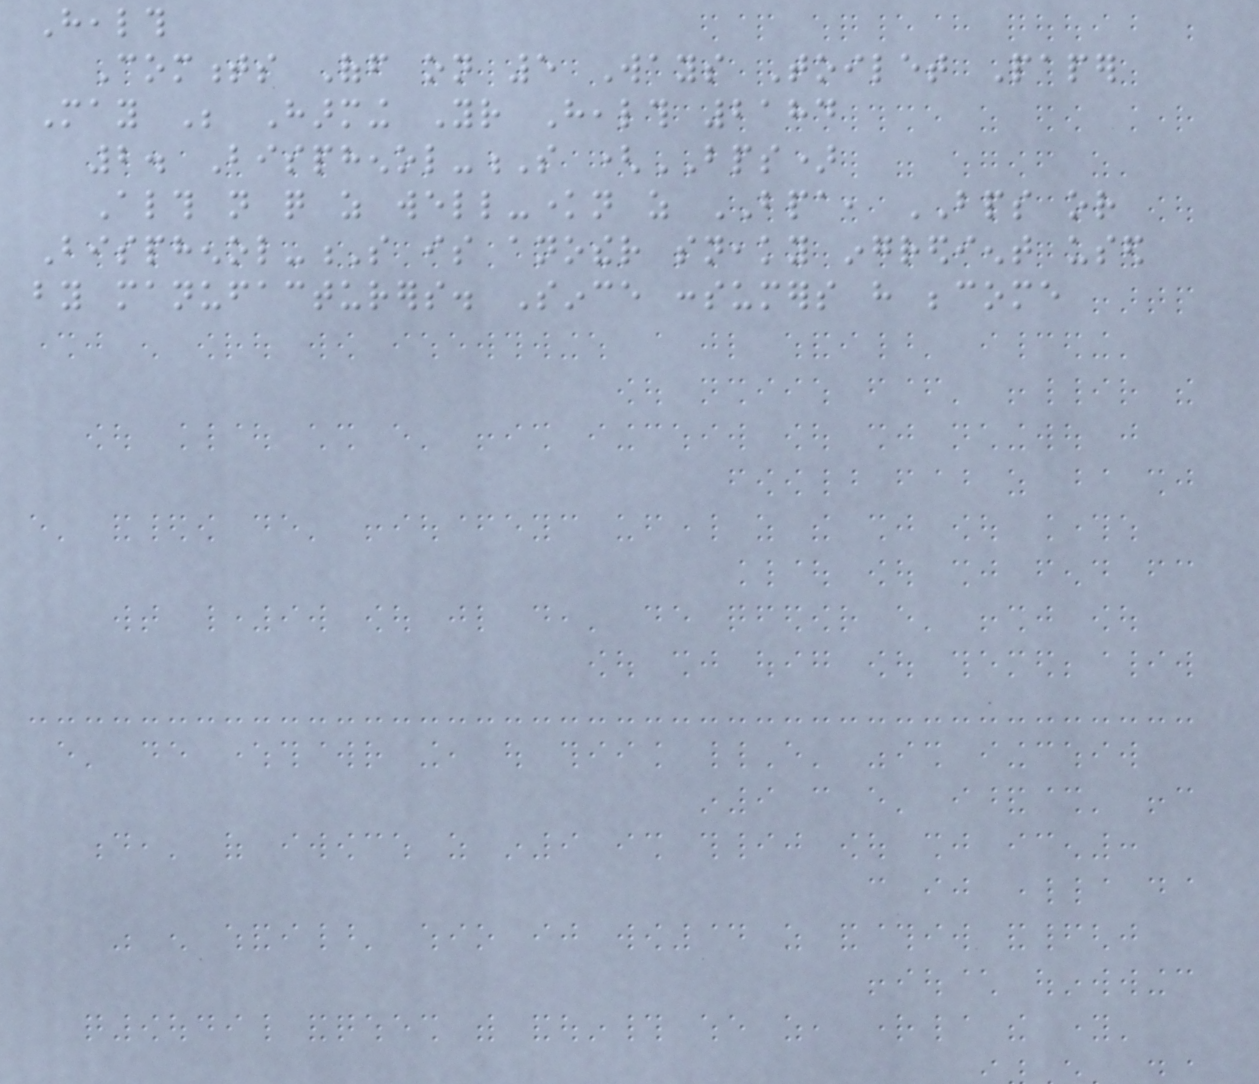Health
Comments Off on 5 Ways Toilet Paper
May Be Harming Your Health 2184
2. Bisphenol-S (BPS)
Although not quite as well-known as BPA, BPS or
Bisphenol-S is another sneaky ingredient used
by manufacturers. Since consumers have become
